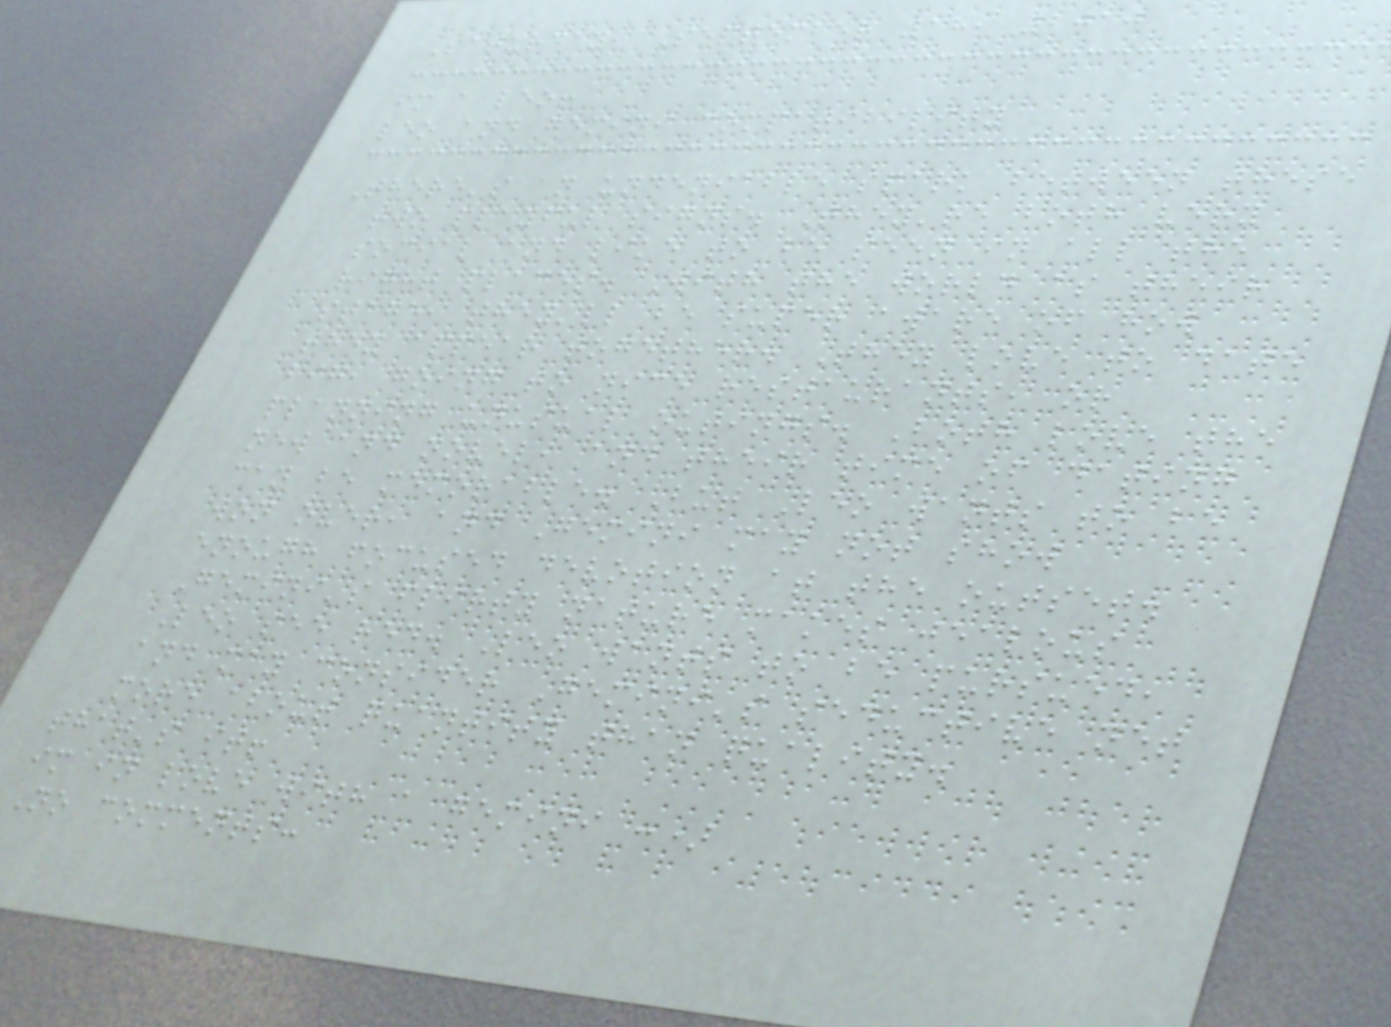Saturday, September 18, 2010
im a leo!
leo and gemini compatibility
There's an undeniable spark between these
two playful signs. They're both very
social and like to be seen in all the
right places. With the world as their
stage, they'll be super aware of how
they appear together. They love to date
big, going to nice restaurants, or
planning unusual outings. Both love the
new and novel, and their time of dating
can be memorable. But Leo wants to be
won over, and Gemini may not show
enough focused devotion at the outset.
Gemini's flirty nature makes jealous
Leo see red. Leo wants to be pursued,
and may consider Gemini's seductive net
more about quantity than quality.
that's it!
im in love with a gemini :)
No comments:
